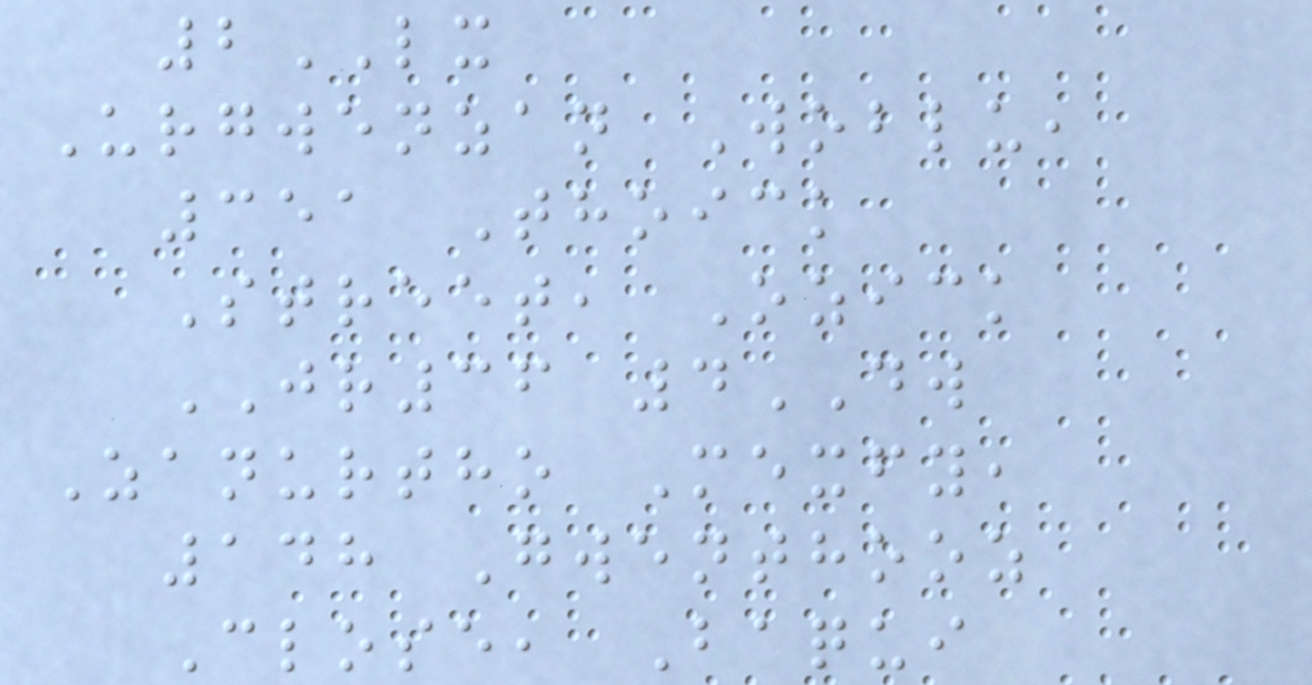2LX
Urgwenzan Woblu,
351 Thoick
Street, Ozick
JR36 4DW
Zanurtho Mexfy,
148 Gwenthooz
Close, Baqui
